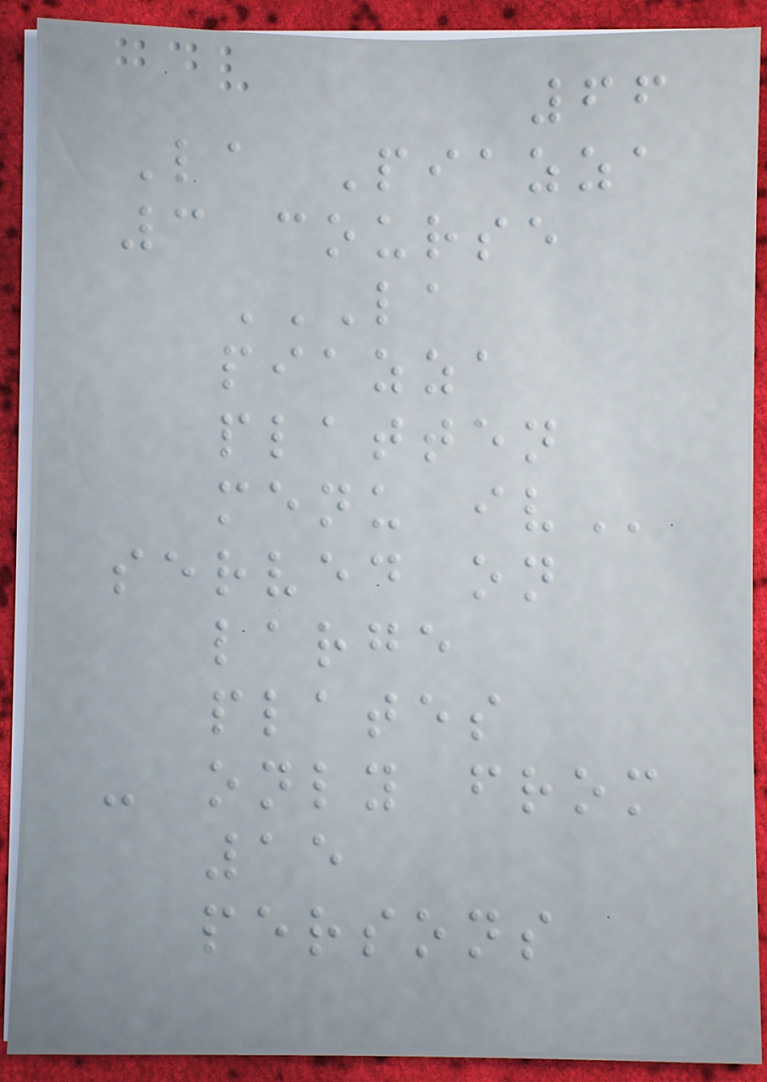66
La Piazza
3 course
LA
PIAZZA
PLATTEN
MENU IV
served on
large
plates
- only from
15
persons
